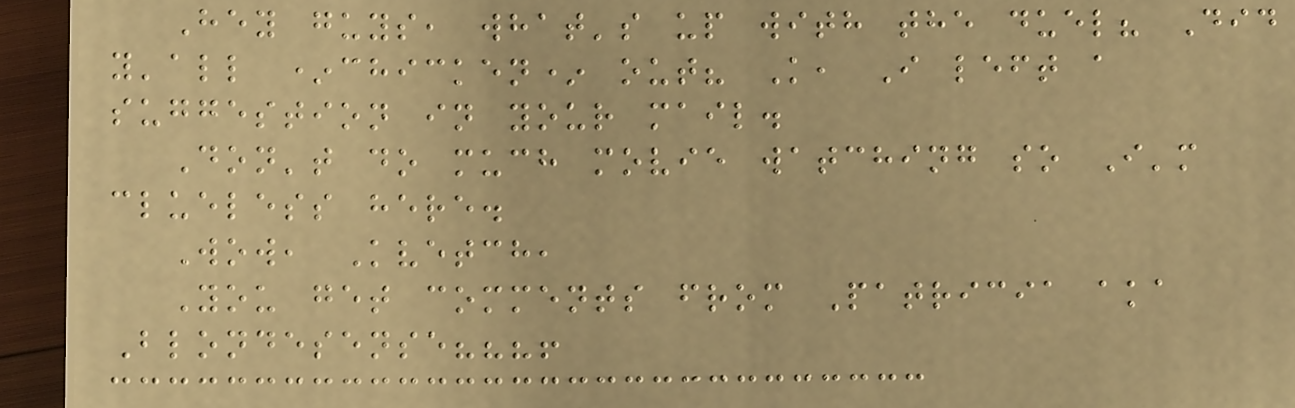Hey guys, what's up with the duel? Did
y'all *chicken* out? K, I left a
suggestion in your mail.
Don't do much movie watching so I'm
clueless here.
Wow, Kvetch,
You get comments from Patricia aka
Blondesense???!
